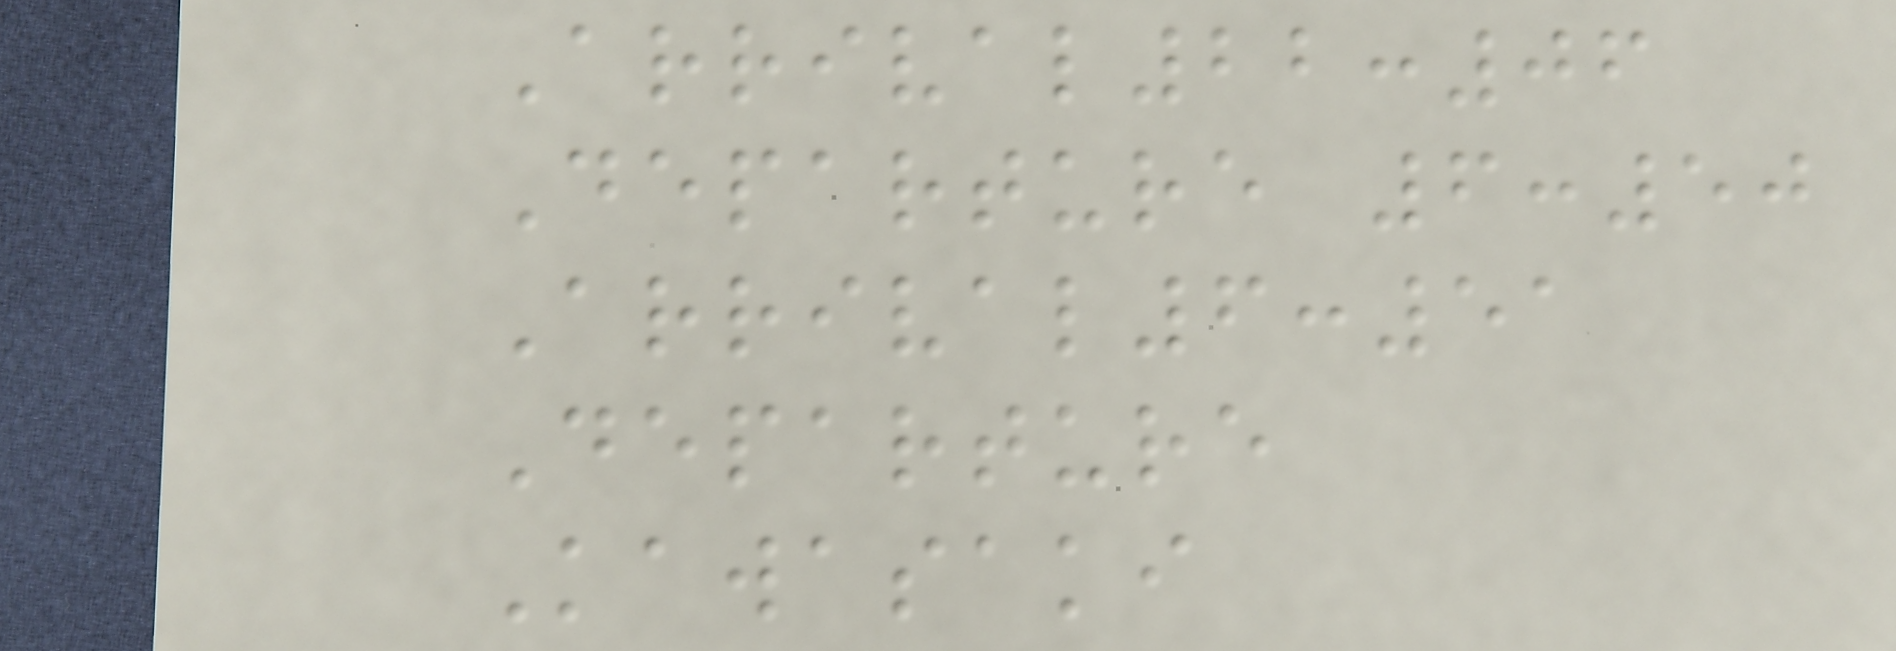Arrival22:06
Departure 6:50
Arrival6:51
Departure
Kawasaki
